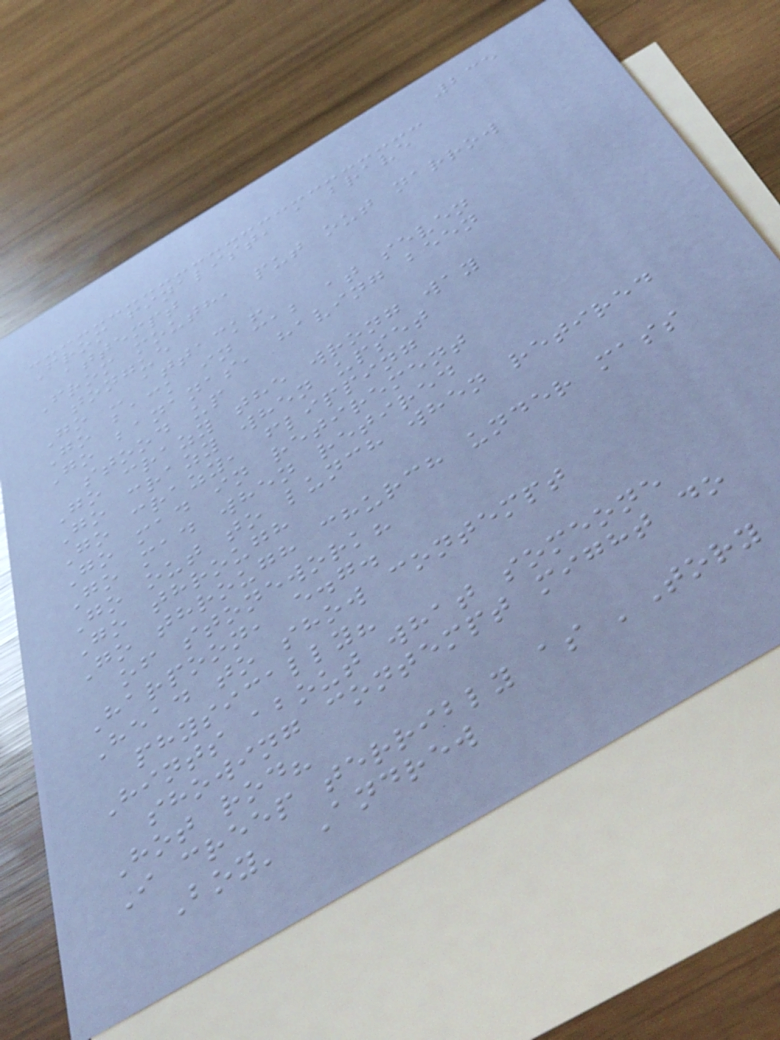235
From finalist, a brave
attempt
From mouth, put out narrow
tongue
Go - attack!
Go back in cab at seven
Go bananas, having been
stood up
Go crazy the wrong way
Go crazy when upset
Go crazy, flipping
Go mad in retirement
Go mad when retired
Go out to lunch when retired
Go through
Go through church under mass
of stonework?
Harpoon, e.g.
Head to show contempt
physically?
Hints about what someone
showing contempt might do
Hot rod?
I creep terribly as 'Tory
Boy' Andrew
